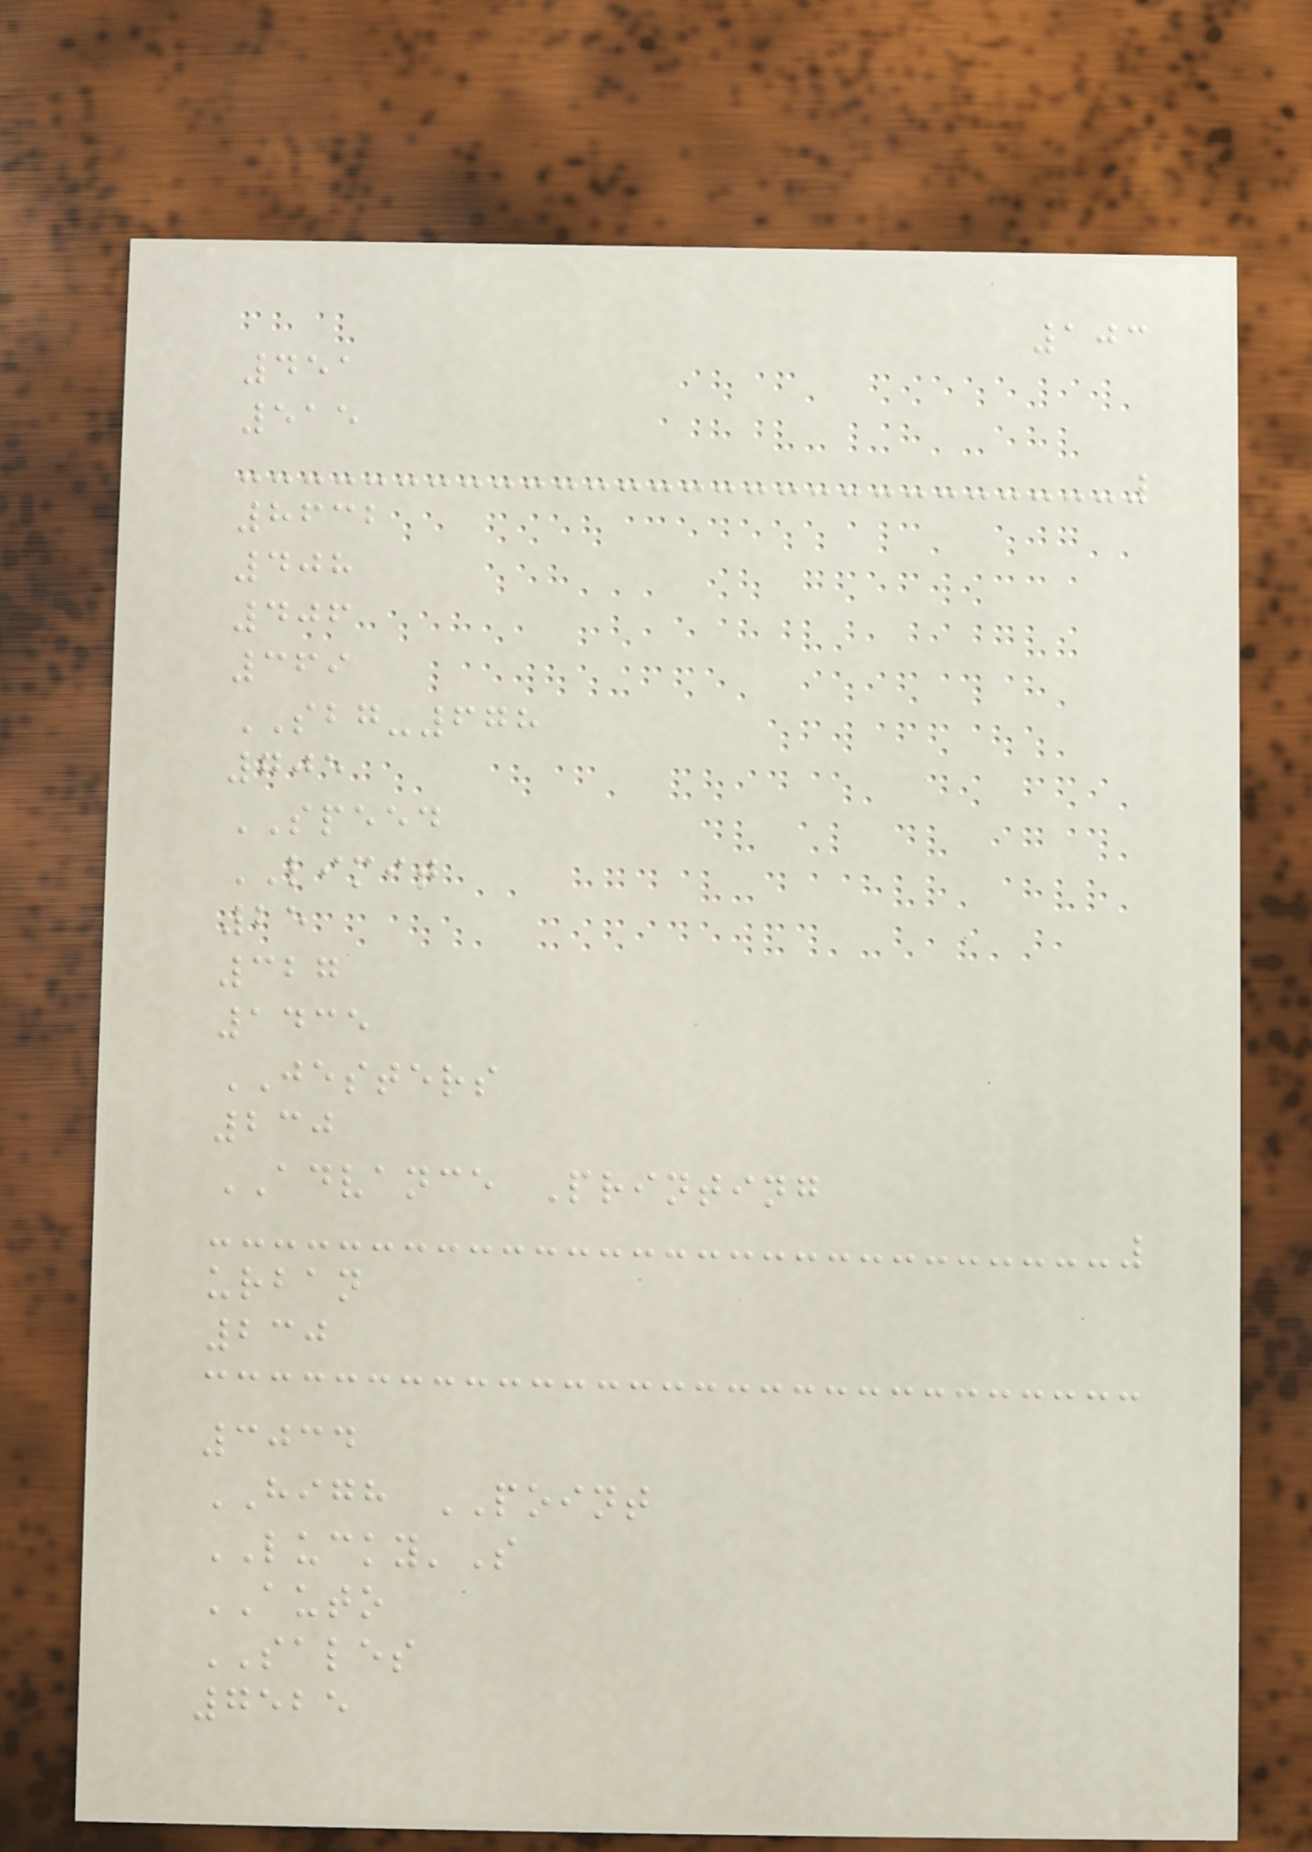103
451
515
8632
408
406
369
SBG-678
705
SPEED
LIMIT
25
327
1435
JESTERS
230
ADVANCE Printing
urban
230
3034
HIGH POINT
LUCKY'S
AUTO
SALES
7525
